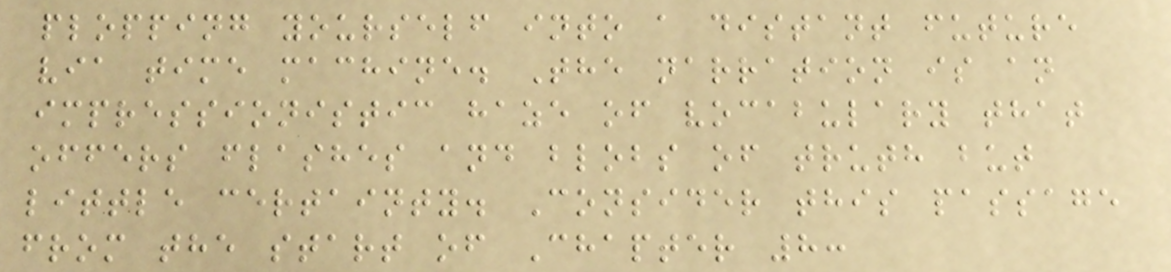plopping yourself into a distant future
via time machine. The narration is an
impressionistic haze of vocabulary that
offers flashes and blobs of truth but
little certainty. Consider this passage
from the start of Chapter 8:
